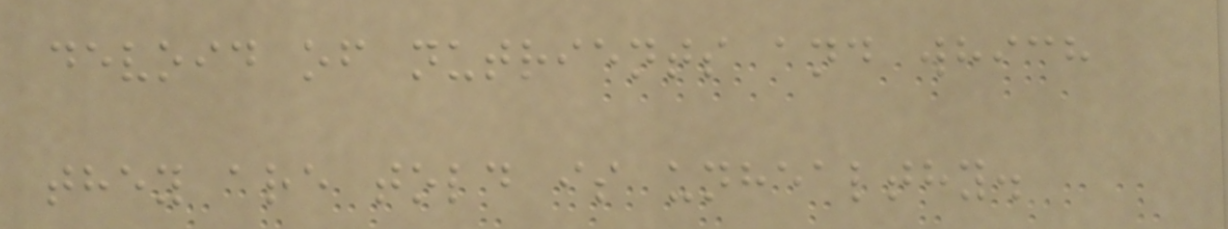devoid of nutrients and which
they are told is unhealthy.
